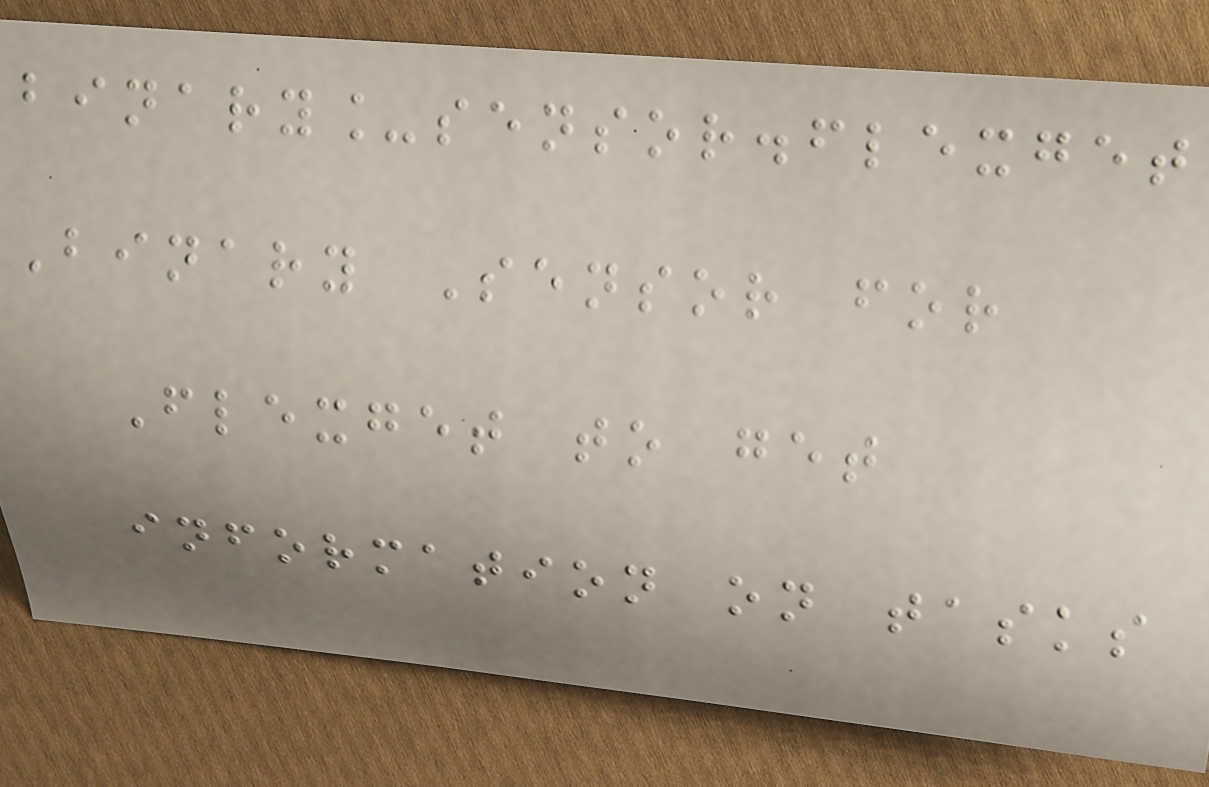binary_sensor.flexget
Binary Sensor for
Flexget to get
information on tasks
